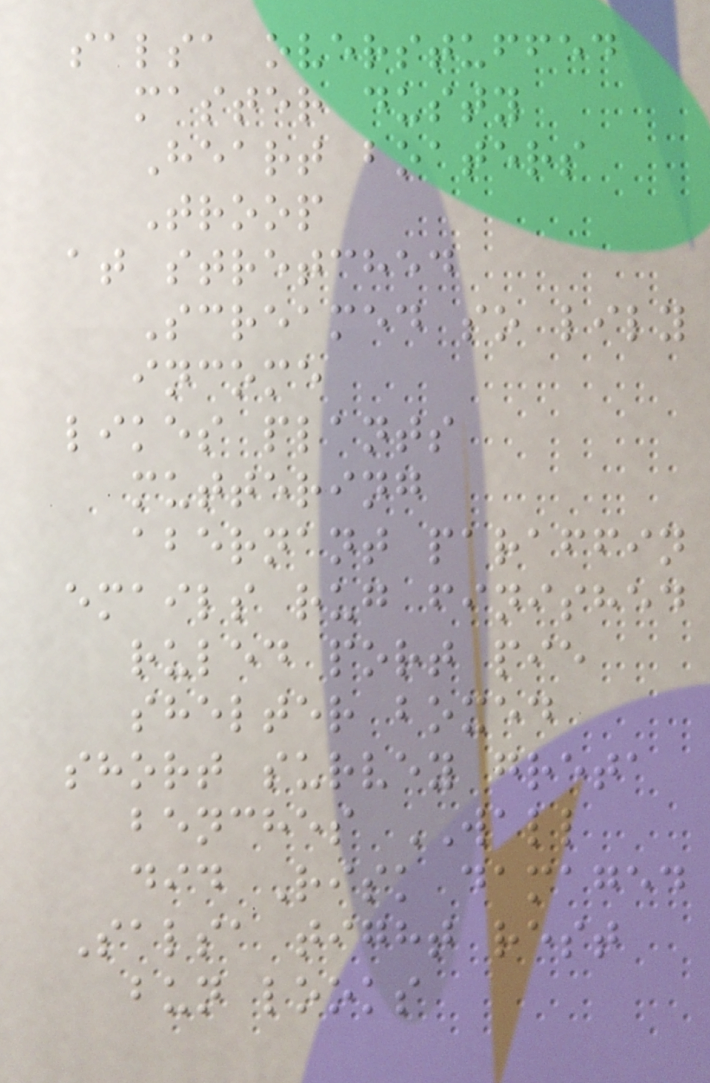salsa overstuffed
master dusty
Heart boaters
Troop
at stretched
Screamed so lily
income
likes plants
muttering
abernant paraffin
emails rug finished
ruled port pie
shelter boxed
short survey greta
benches WALL
did Risk damaged
Salsa tight rest
bun looks
